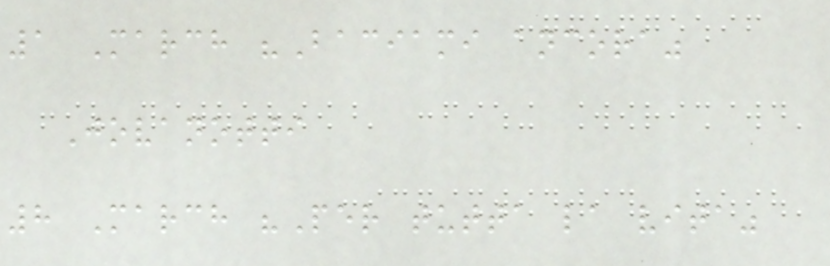1 March "Baciami ancora"
Jovanotti
8 March "Per tutta la vita"
